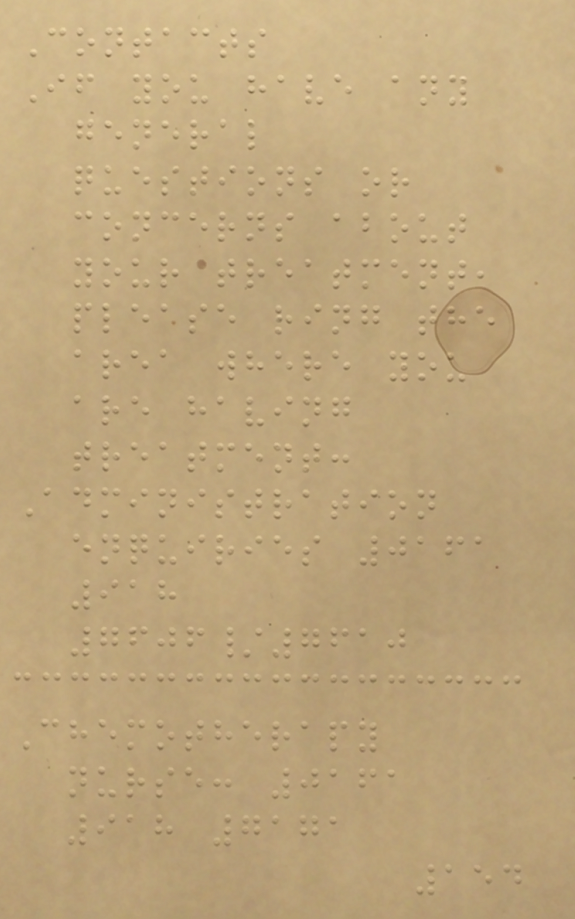Contacts
If you have any
general
questions or
concerns about
your treatment,
please ring the
area where you
are having
treatment:
Administration
enquiries 0161
918
7606/7610
Chemotherapy
nurse: 0161
918 7171
154
